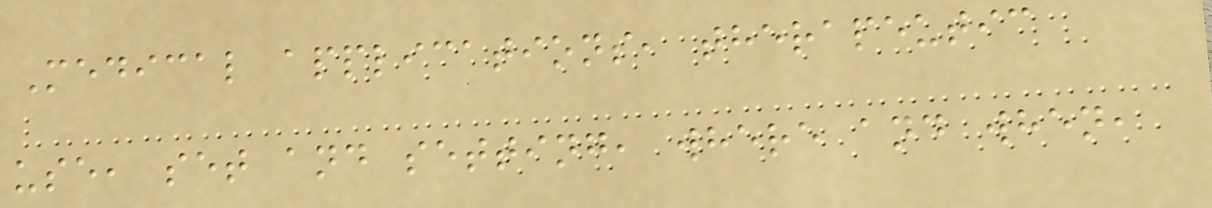Medical applications, therapeutic
use, set and setting, where and when,
